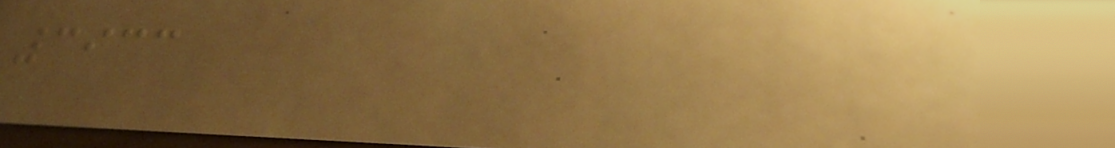3933
